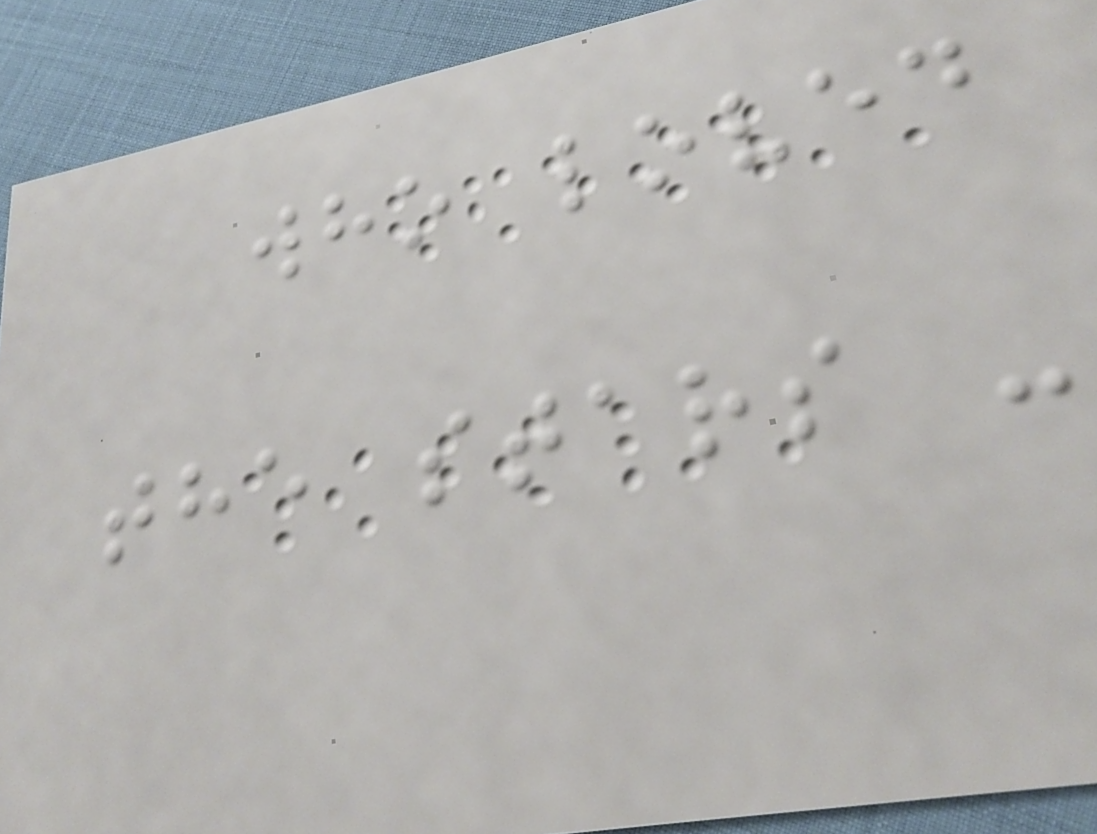who loved
the stars -
